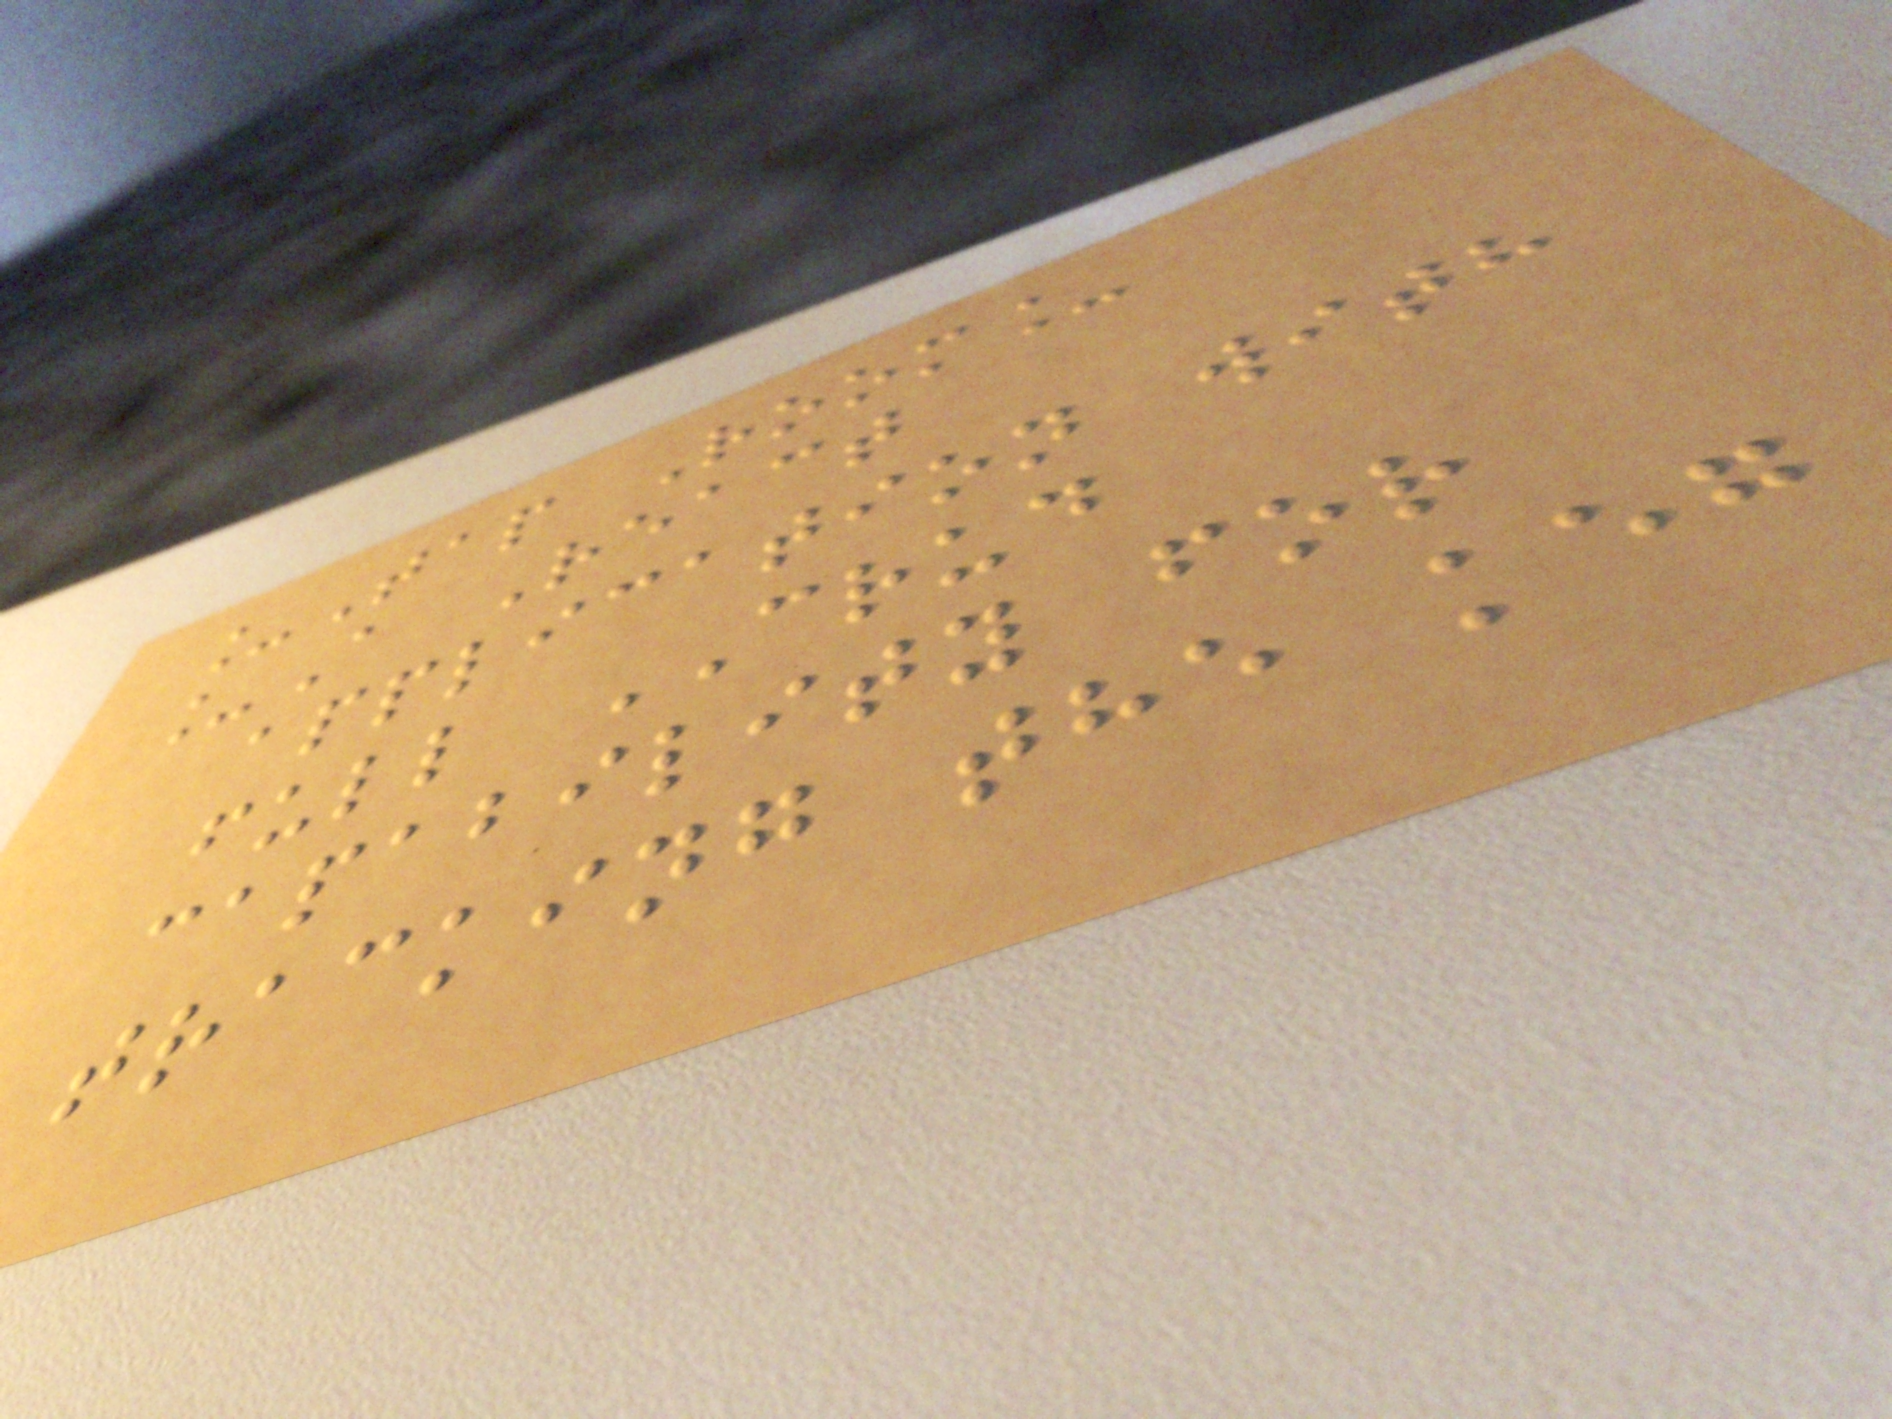_Tap Room_
_A React
application with
full CRUD
capability for
tracking the keg
